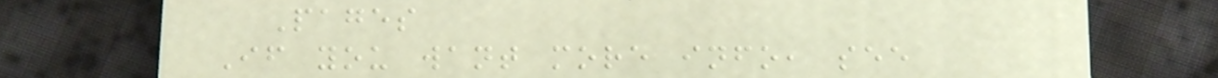Pages
If you want more info, see
